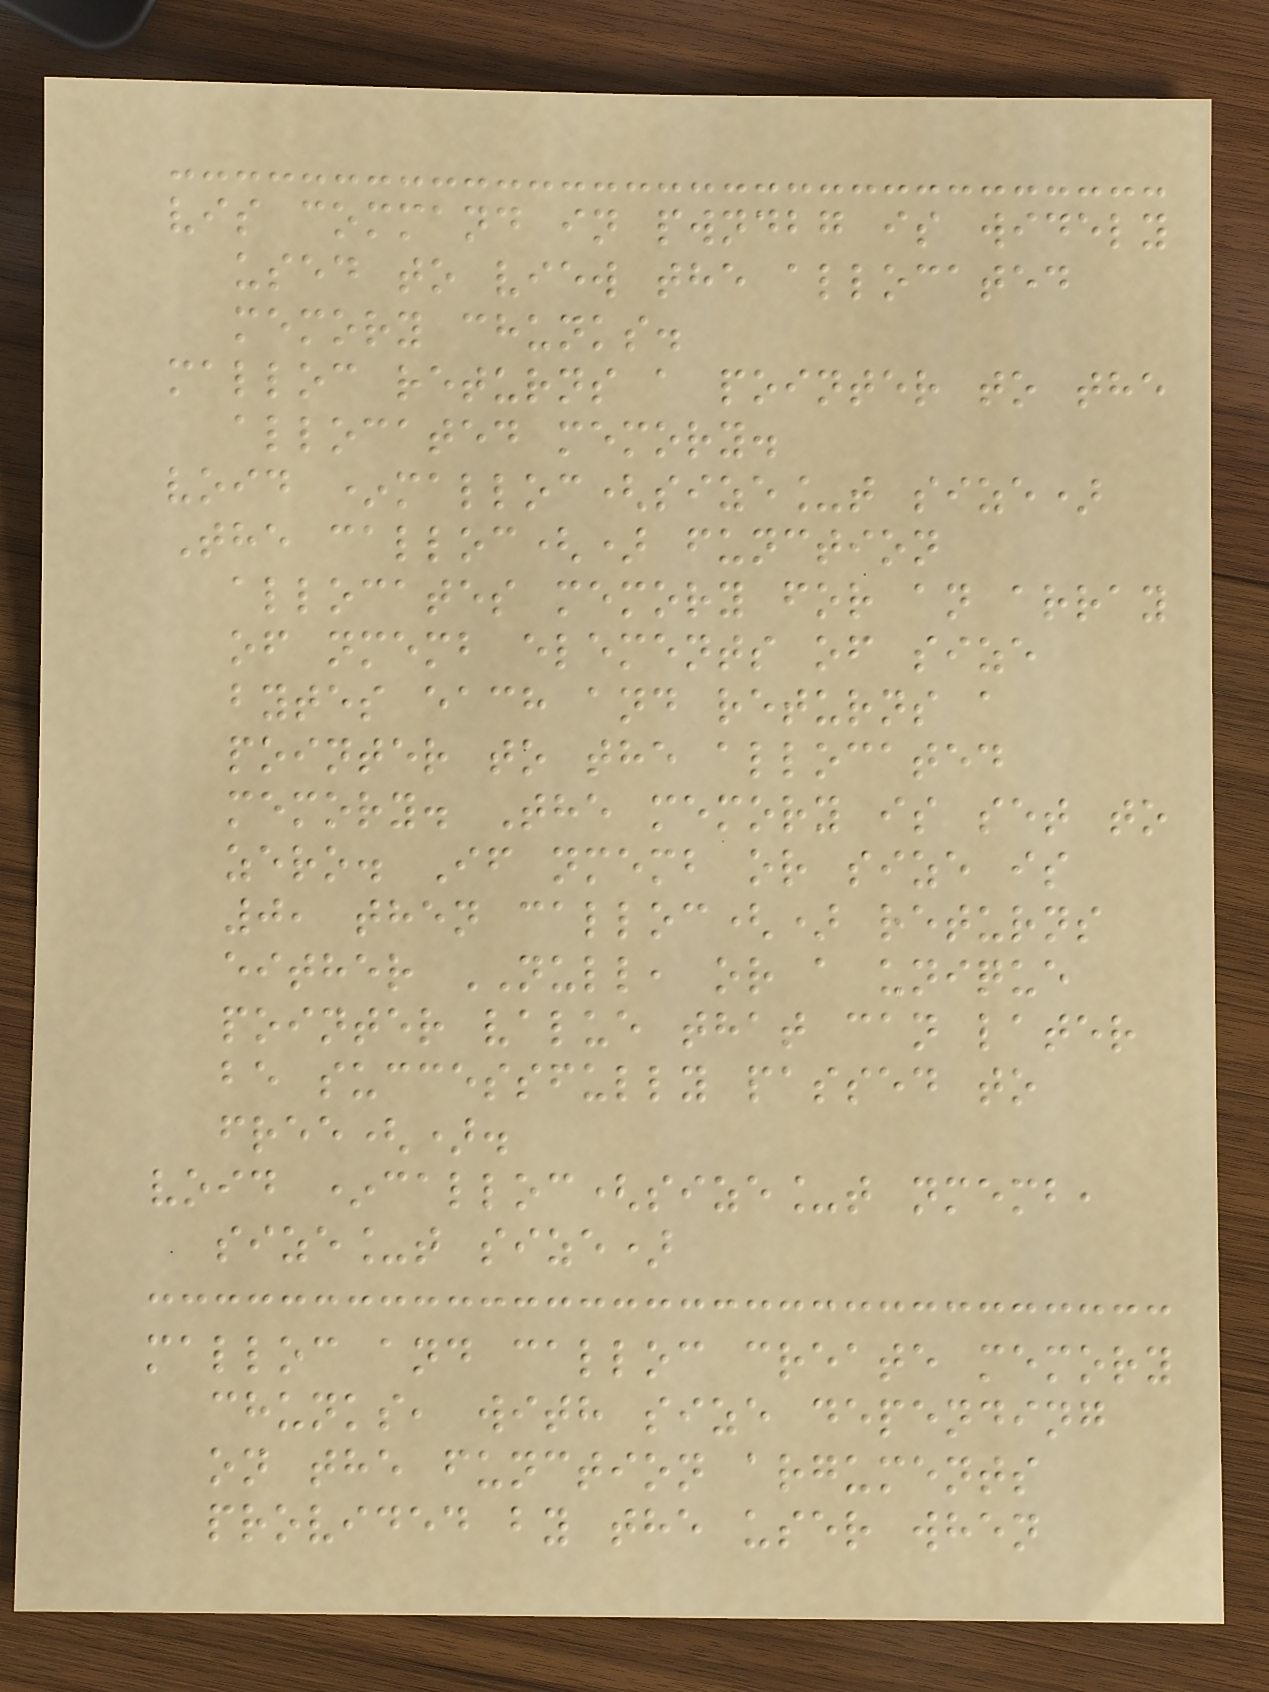vis command in pwndbg is widely
used to view the allocated
memory chunks.
malloc returns a pointer to the
allocated memory.
void *malloc(size_t size)
The calloc() function
allocates memory for an array
of nmemb elements of size
bytes each and returns a
pointer to the allocated
memory. The memory is set to
zero. If nmemb or size is
0, then calloc() returns
either NULL, or a unique
pointer value that can later
be successfully passed to
free().
void *calloc(size_t nmemb,
size_t size)
malloc and calloc create memory
chunks, with size depending
on the function arguments
provided by the user when
